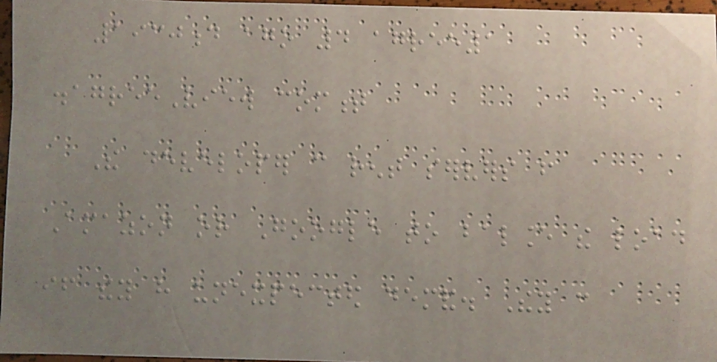1930d ago 4 agree1
disagreeView comment
The developer can rent servers from
Amazon or Google to balance the load
if they have unexpected demand. They can
